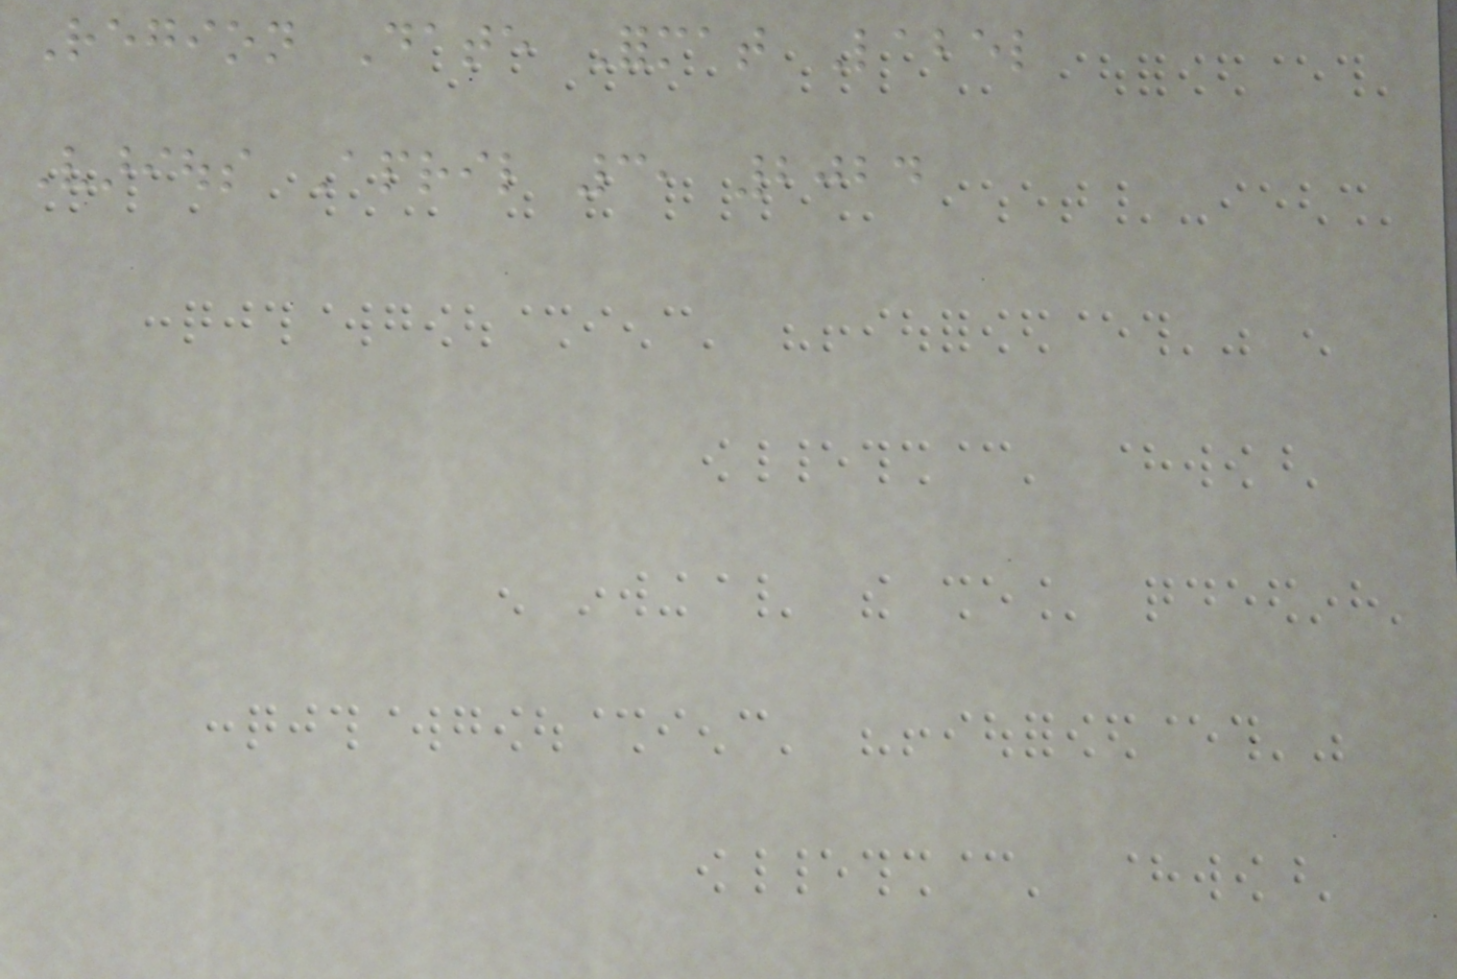Region Date Format Label
Various April 3, 2024
